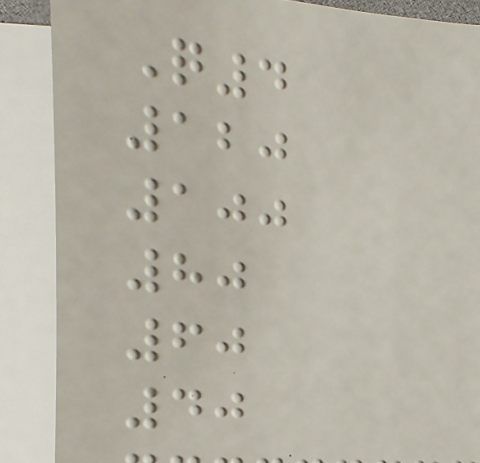Q4
120
100
80
60
40
